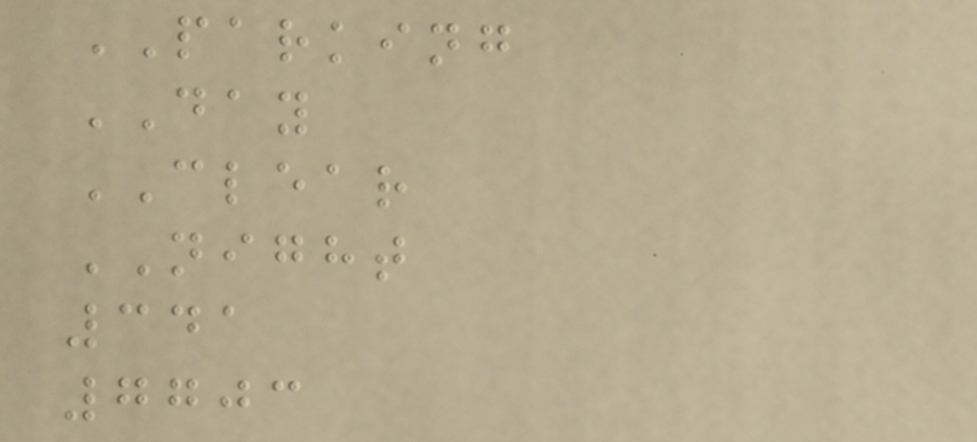PARKING
DAY
CLEAR
NIGHT
341
7703
